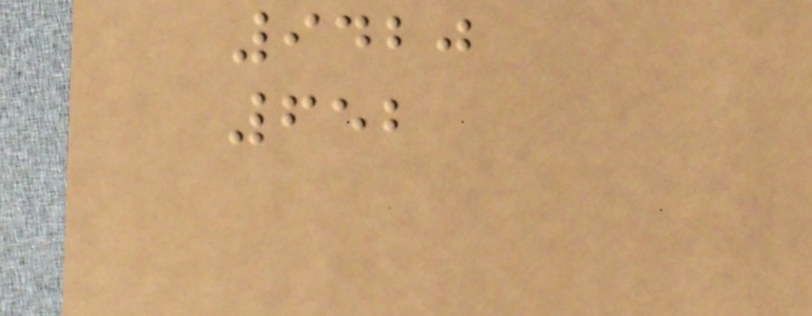9420
652
